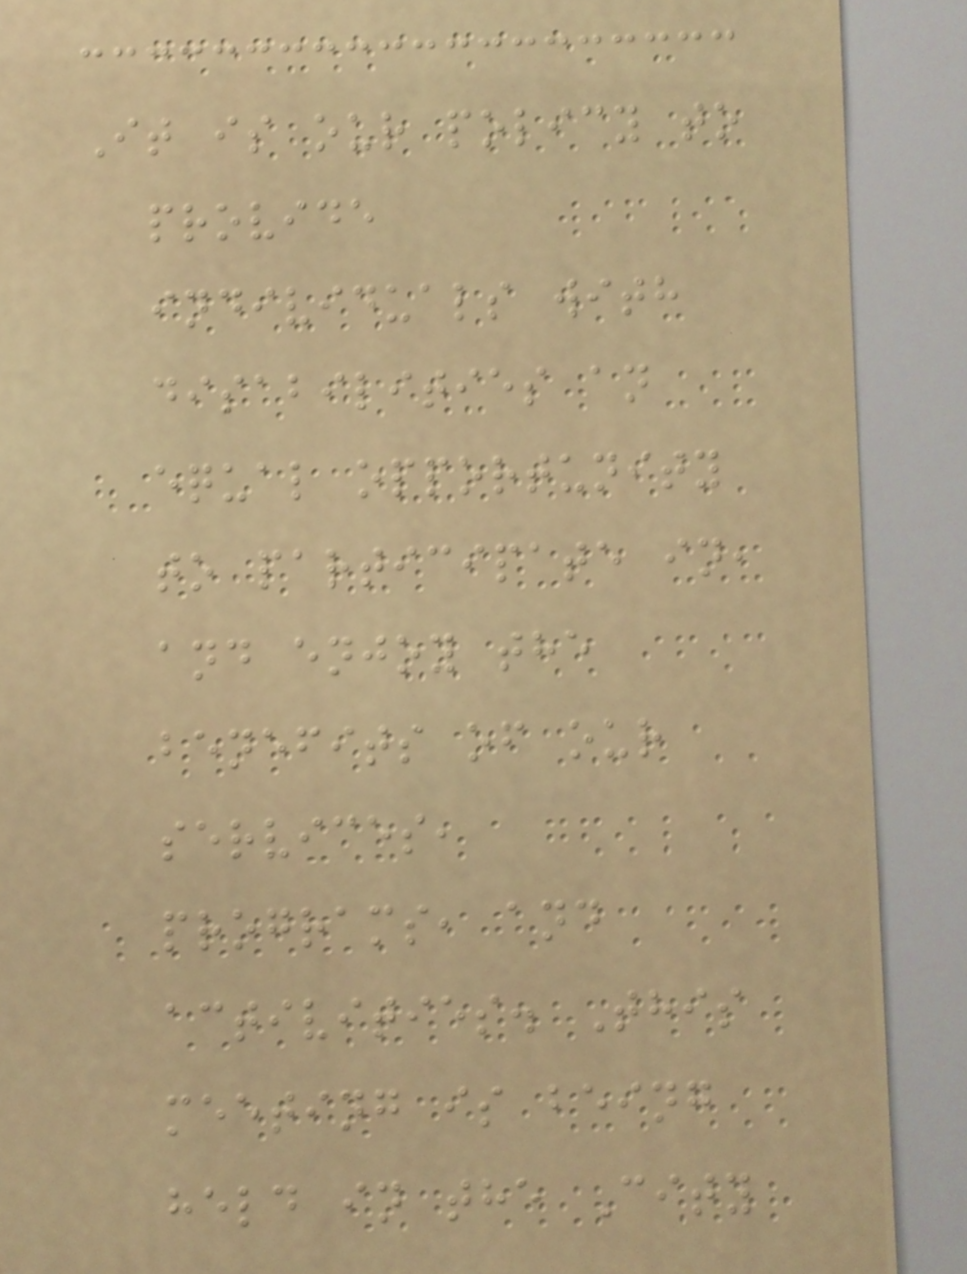It is our policy to
provide
individuals with
disabilities an
equal opportunity
to participate in,
and enjoy the
benefits of our
services,
programs, and
activities. This
meeting is being
held in the City
